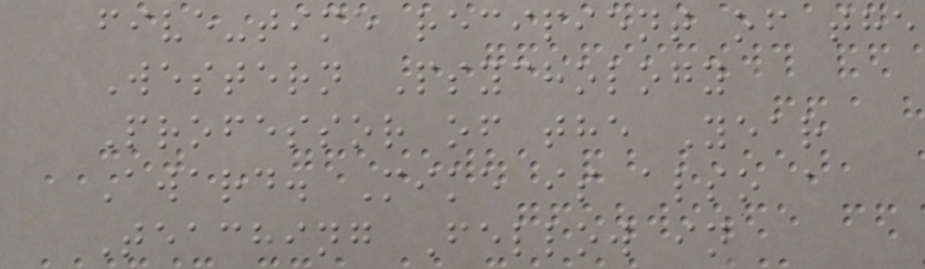five-time recipient of the
Western Psychology
Professor of the Year
Award. Mike is also a
Teaching Fellow in
